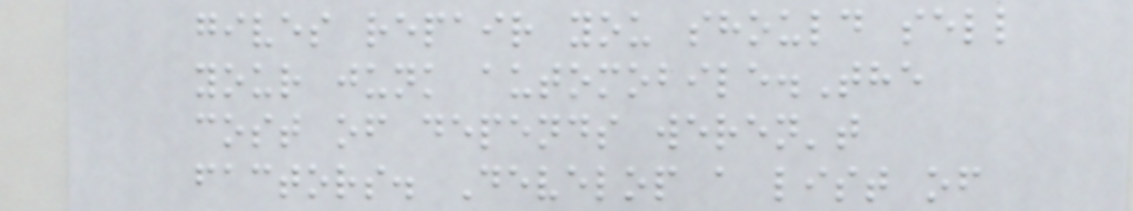gives repair you should sell
your junk automobile.The
cost of depends weren't
factors. Develop a list of
